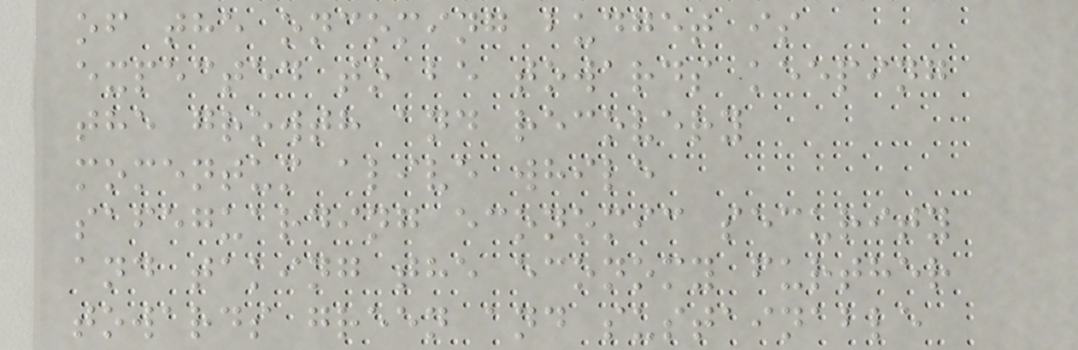of the oncoming budget is
expected to be towards keeping
the growth and recovery
momentum alive while
safeguarding economic security
and taking the economy further
towards green and sustainable
